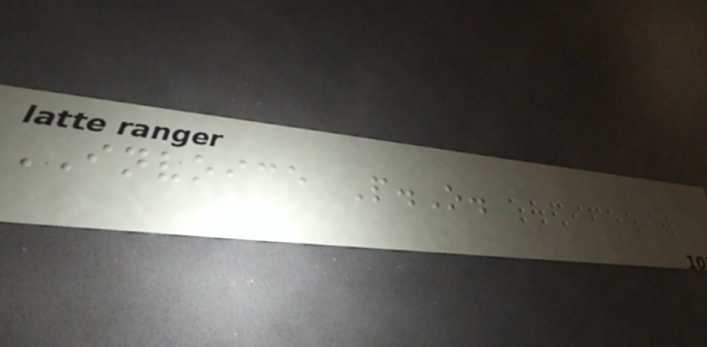INVOICE P.O.
